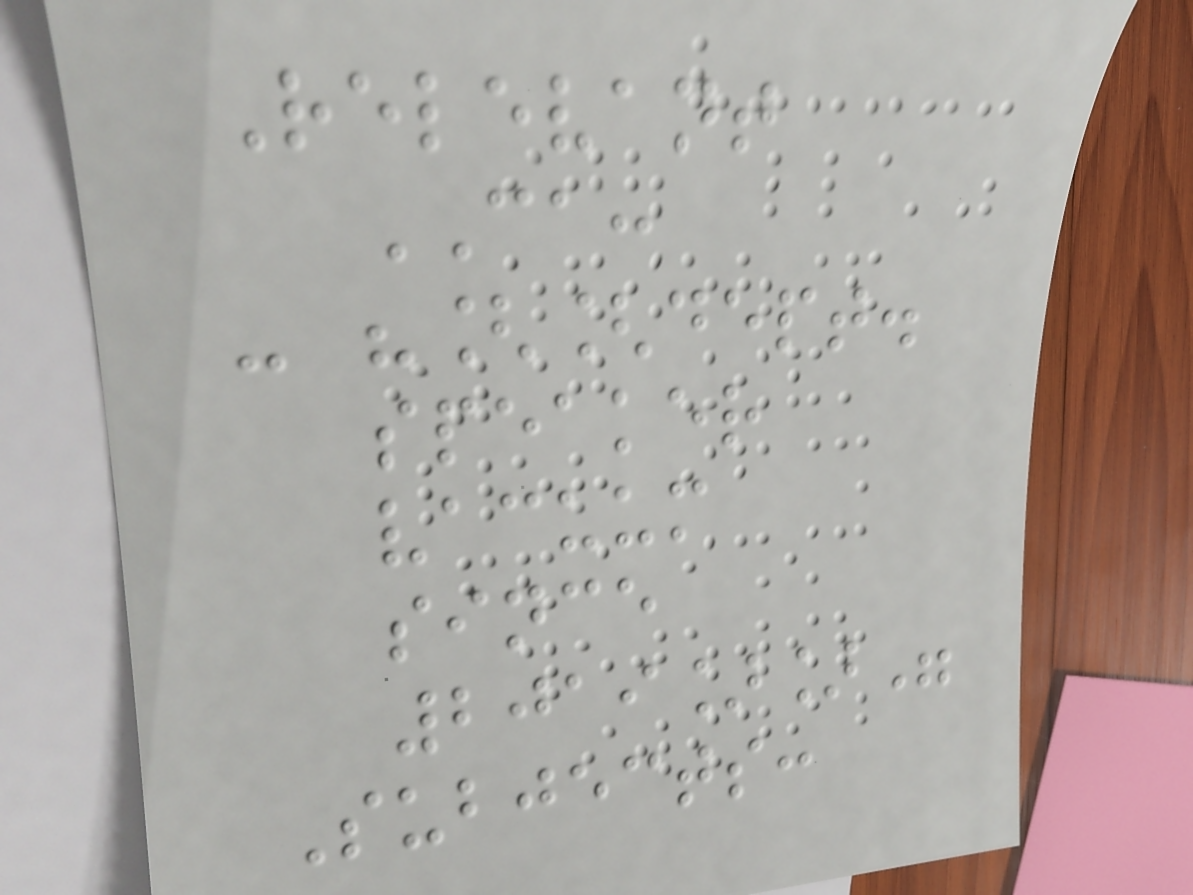Relevant
CA:
- "[[dept.
speaker
vacuum
since
2019]]"
Subjects:
